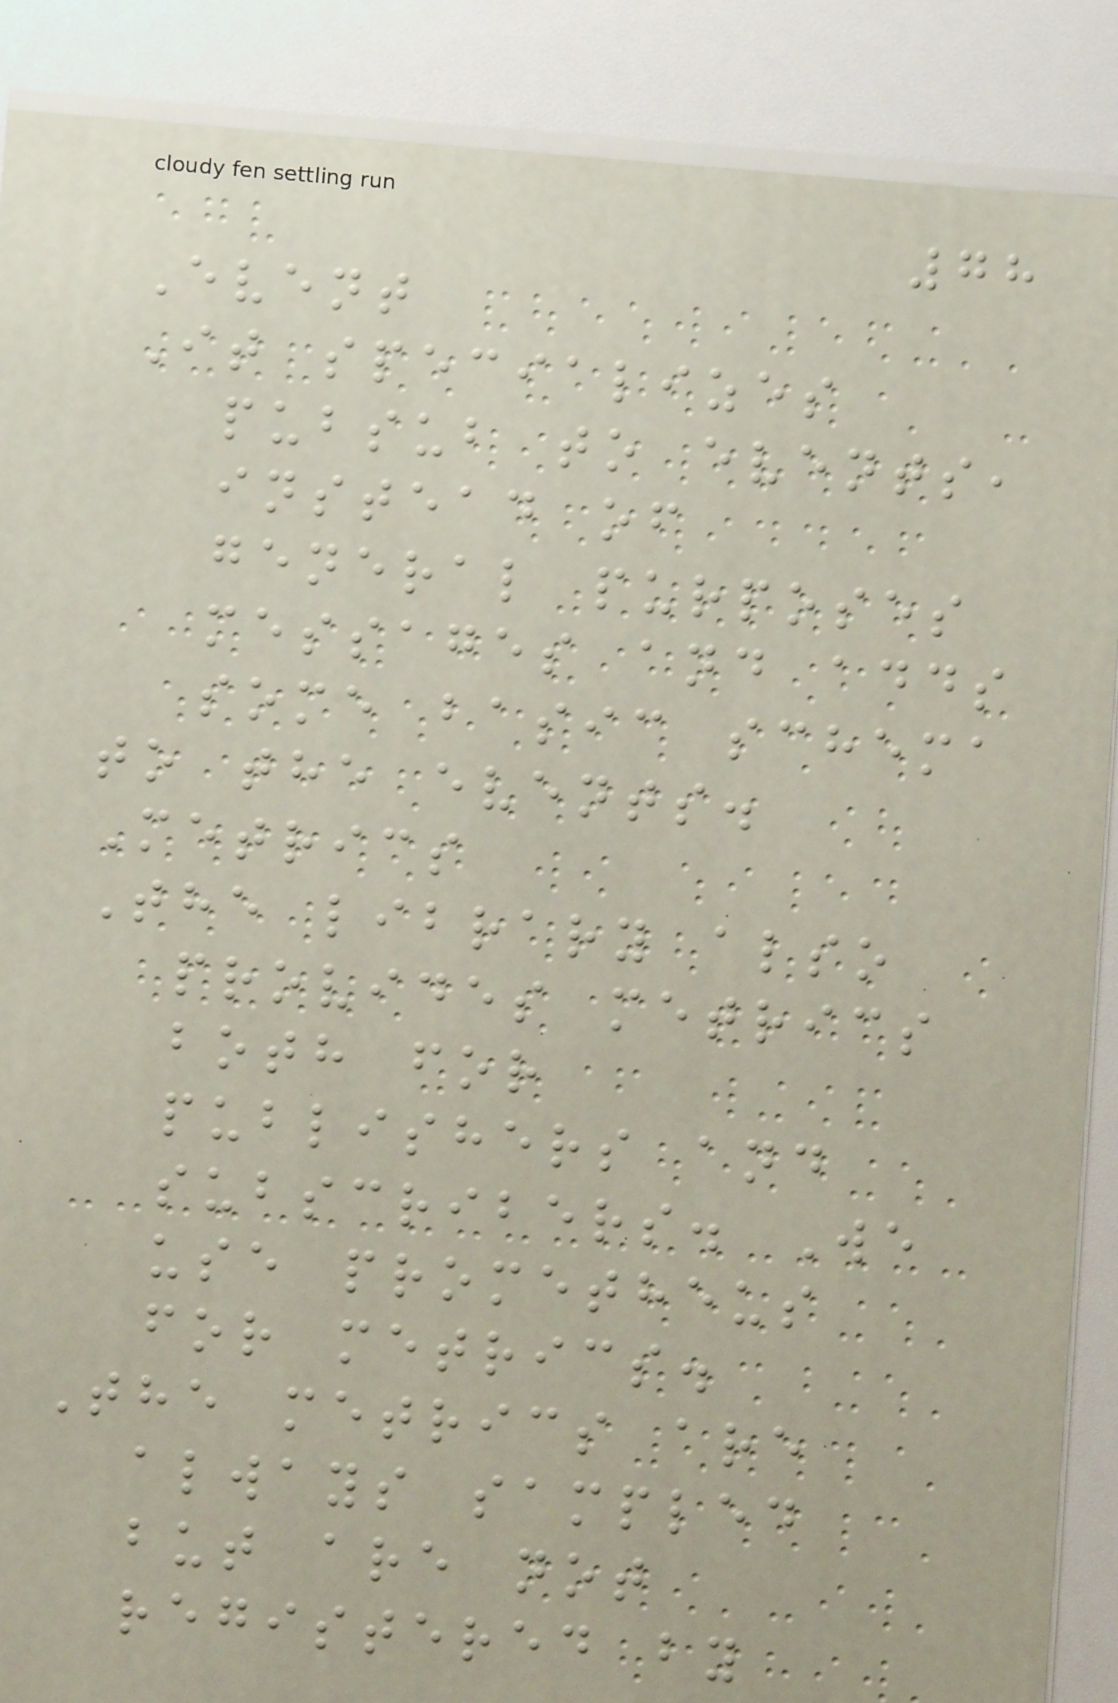78
Event
It specializes
pubsub to events,
instead of
general purposes
messages and adds
some basic schema
to the events.
Metrics
The library also
provides metrics
both for
publishers and
subscribers. We
use prometheus
for metrics.
The metrics are
always sampled
but are not
registered by
